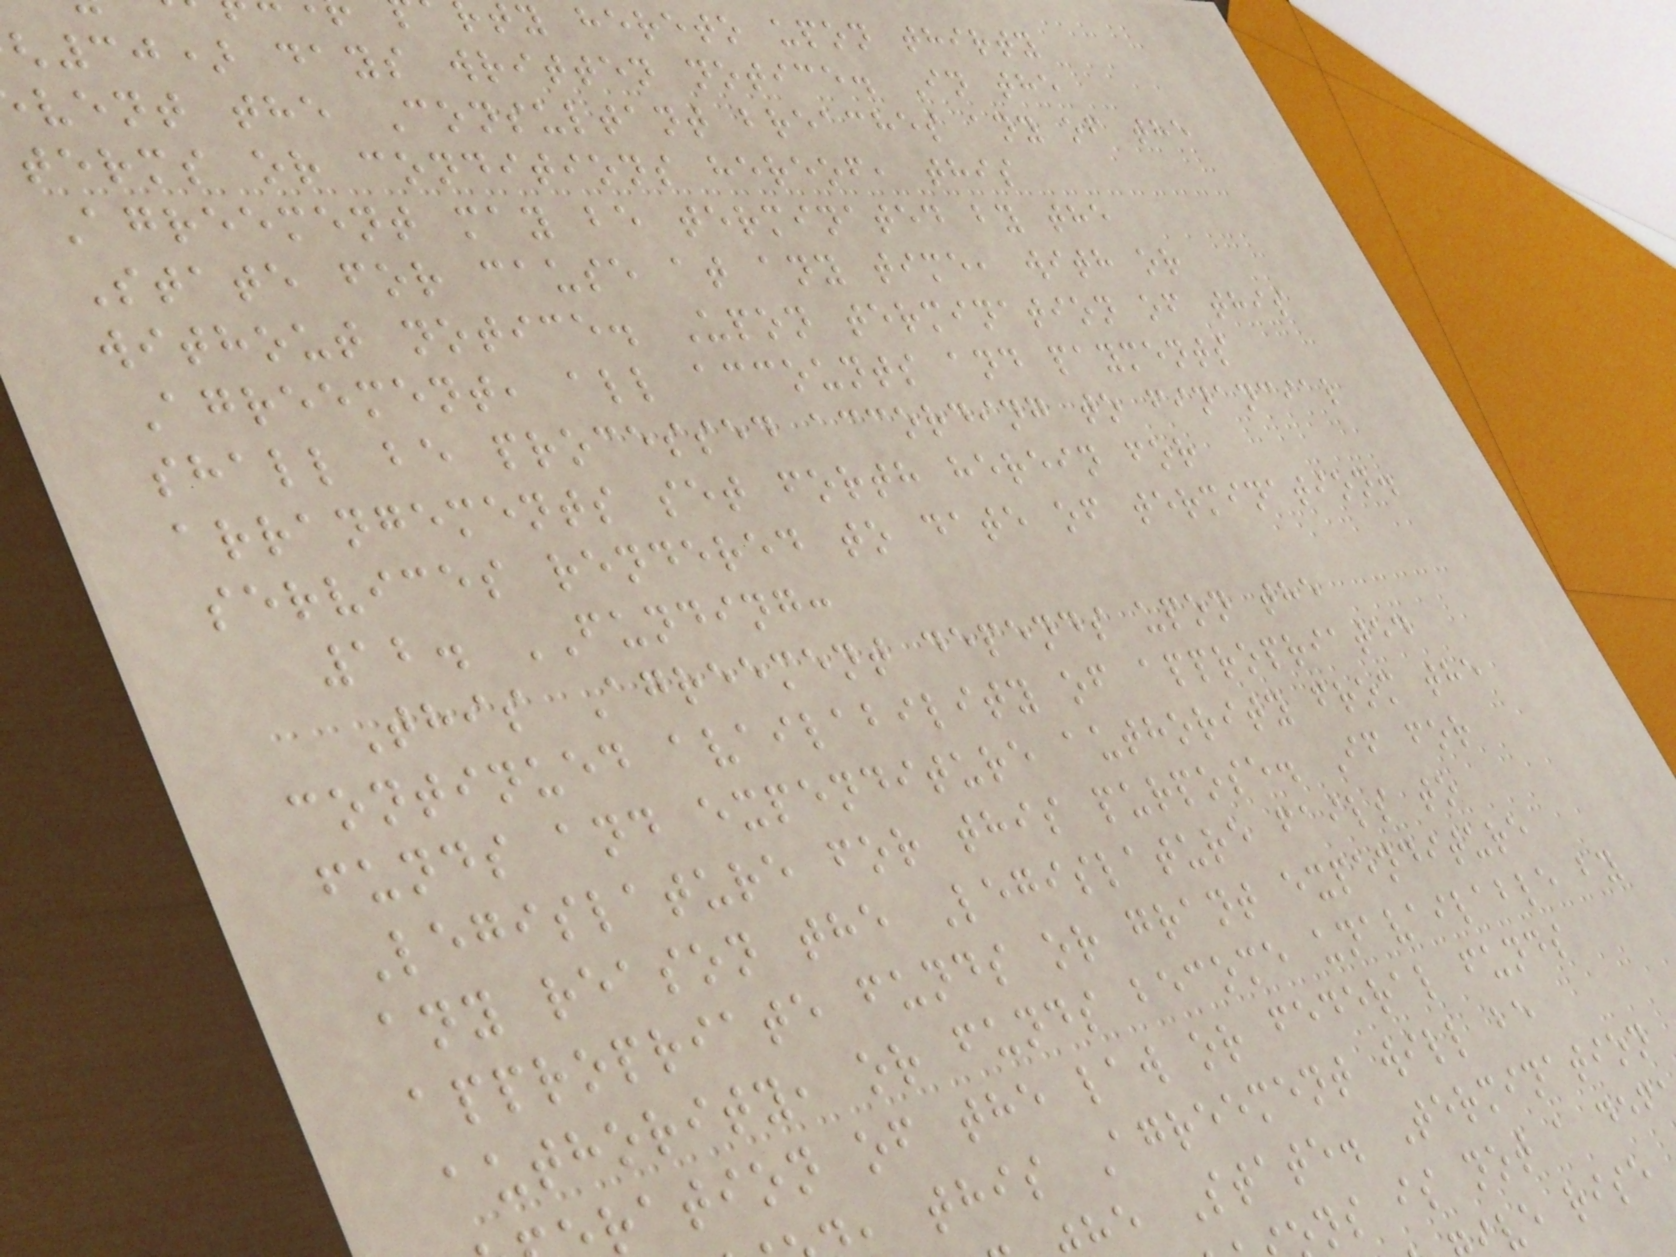ty hereto upon thirty
30) days written notice. In the
vent the Consultant breaches any of the
terms or conditions hereof, this
Agreement may be terminated by the
State for cause at any time, with or
without notice. Upon termination of this
Agreement, all accounts and payments
shall be processed according to financial
arrangements set forth herein for
services rendered to date of termination.
12. FUNDING:
This Agreement depends upon the
continued availability of appropriated
funds and expenditure authority from the
Legislature for this purpose. If for
any reason the Legislature fails to
appropriate funds or grant expenditure
authority, or funds become unavailable by
ration of the law or federal funds
, this Agreement will be
e State. Termination
ns is not a def
